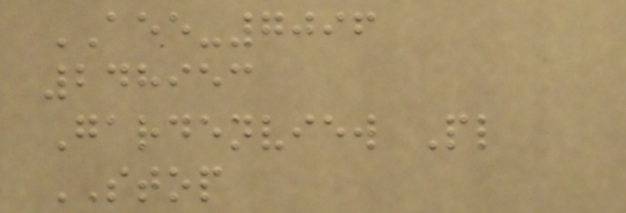AEE-7096
248953
Gardenview Pl
STOP
